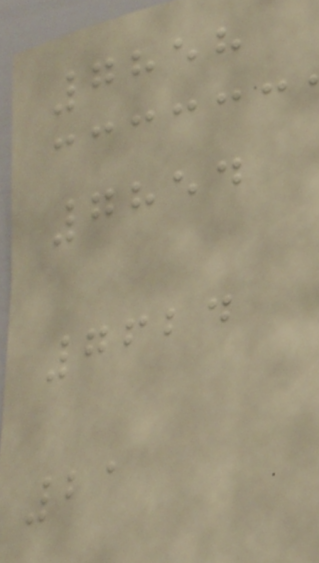7858
7854
7624
21
